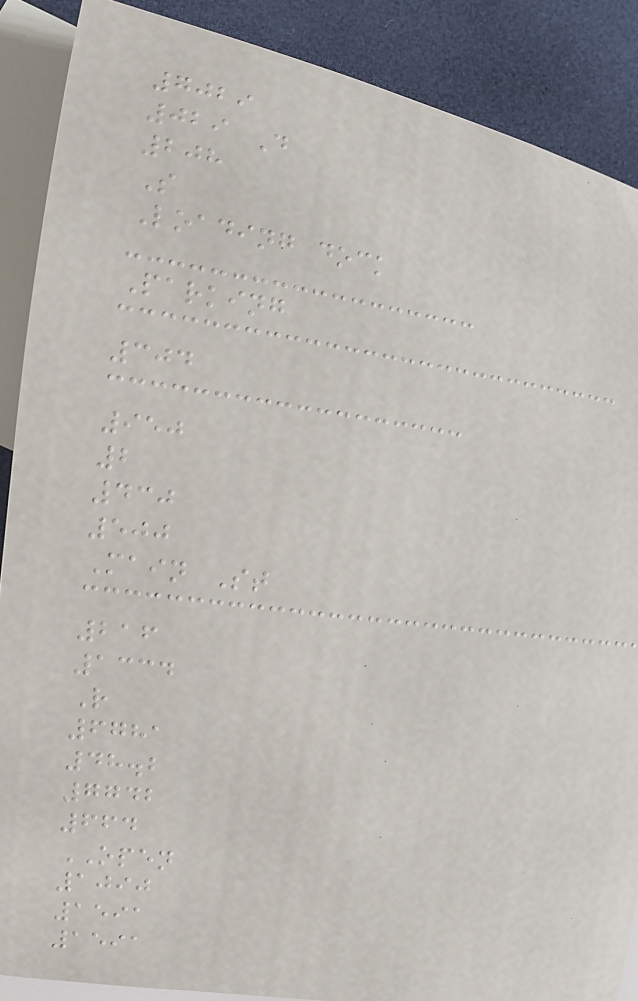7029
029 D
208
S
Loading dock
Parking
304
950
2
430
500
Main St
216
1334
R
6781
48.2
7742
664
OPEN
1090
1591
1591
